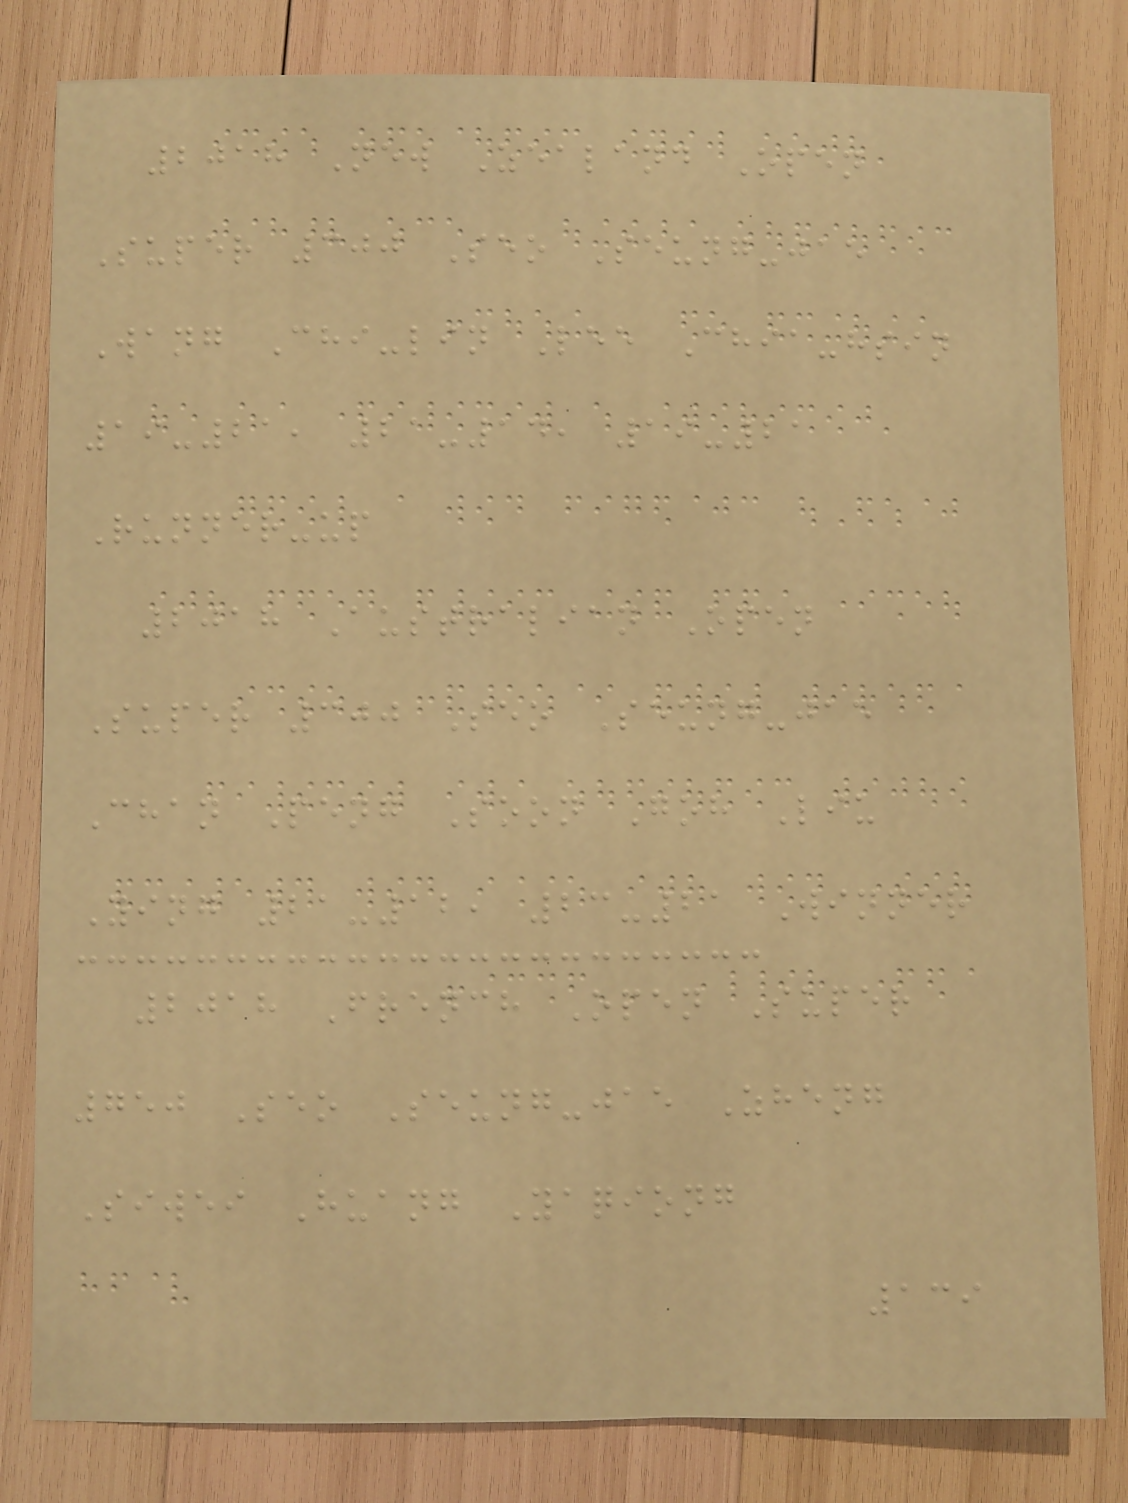2018 New Zealand Open
Super 300 Seo Seung-jae
Wang Chi-lin Lee Chia-hsin
19-21, 21-14, 19-21
Runner-up
2018 Australian Open
Super 300 Seo Seung-jae
Chan Peng Soon Goh Liu
Ying 21-12, 23-21 Winner
2018 French Open Super
750 Seo Seung-jae Zheng
Siwei Huang Yaqiong
139
